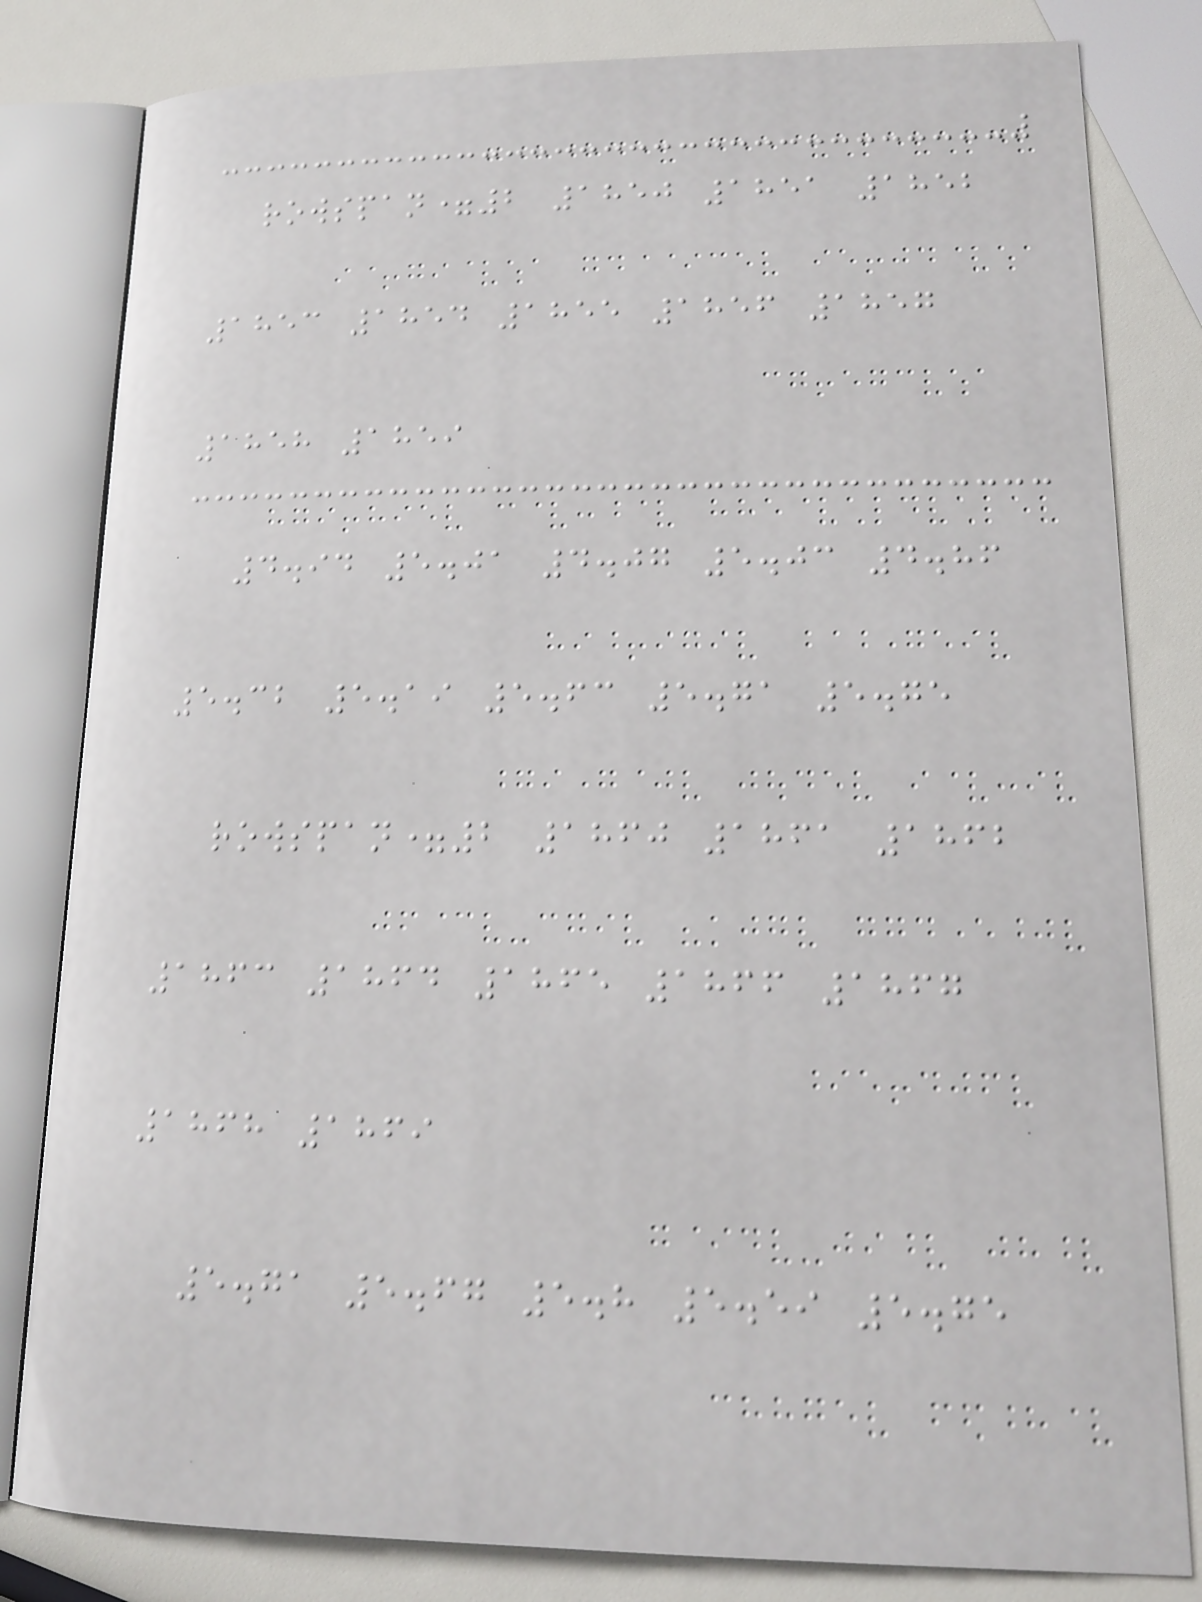rowspan=2 1850 1851 1852
1853 1854 1855 1856 1857
1858 1859
4.94 5.01 4.07 5.03 4.86
5.32 5.19 5.63 5.71 5.75
rowspan=2 1860 1861 1862
1863 1864 1865 1866 1867
1868 1869
5.71 5.67 5.8 5.59 5.75
